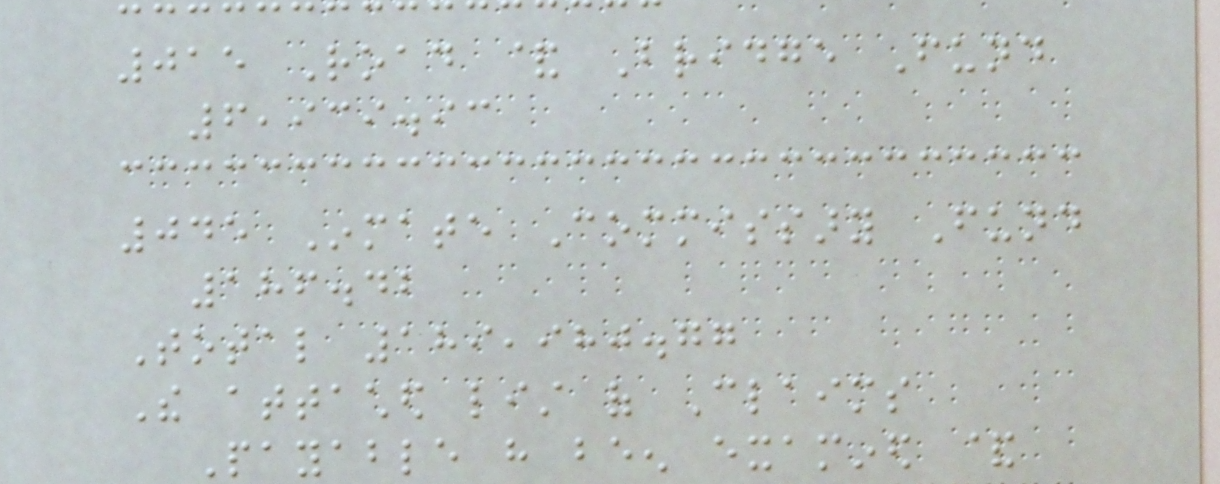015 Road & Bridge Fund
6,939.93
045 Inmate Commissary Fund
186.42
Total 189,980.77
The attached list of Claims
Payable have been examined &
